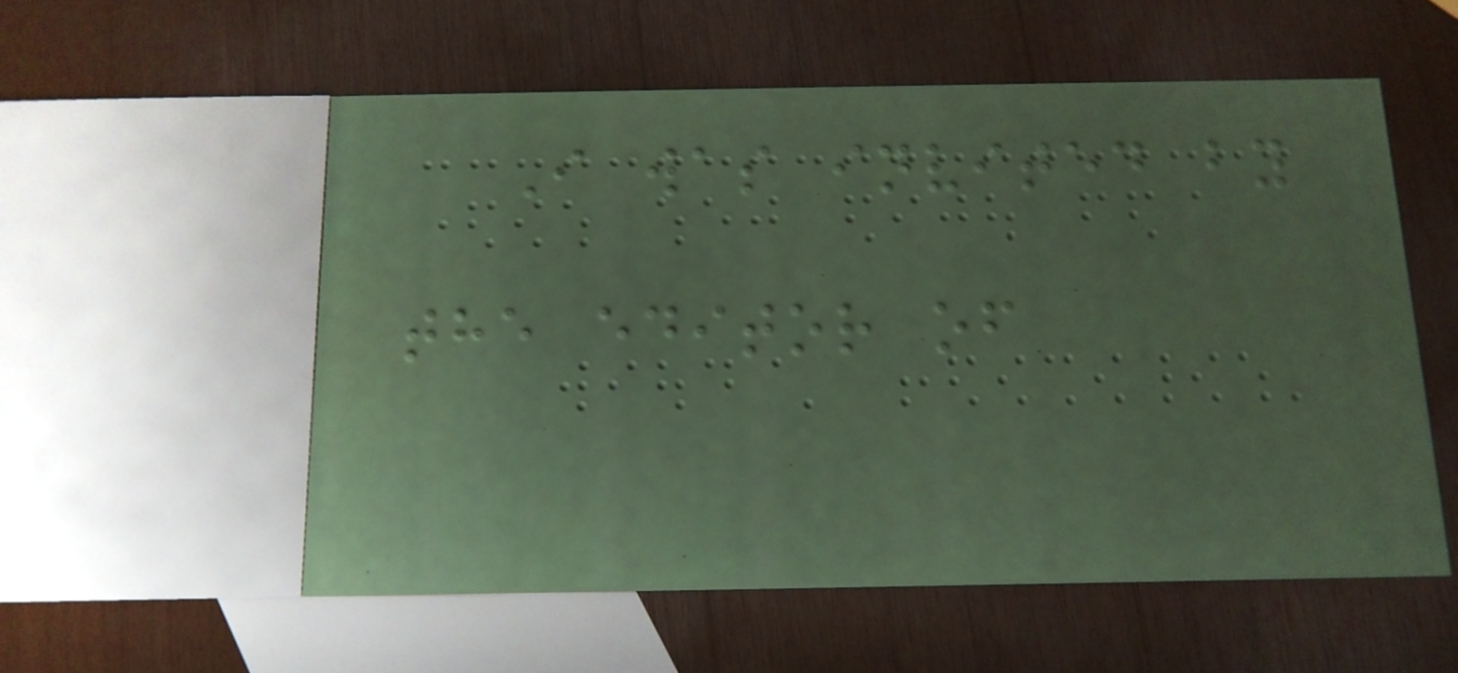I was invited by
the editor of
